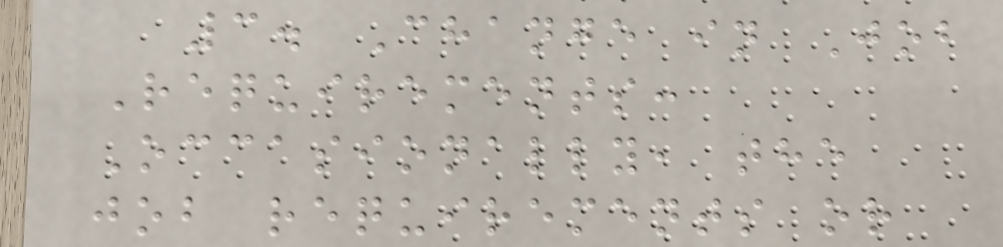3. Change in Job
Requirements:
Occasionally, the
job requirements or
